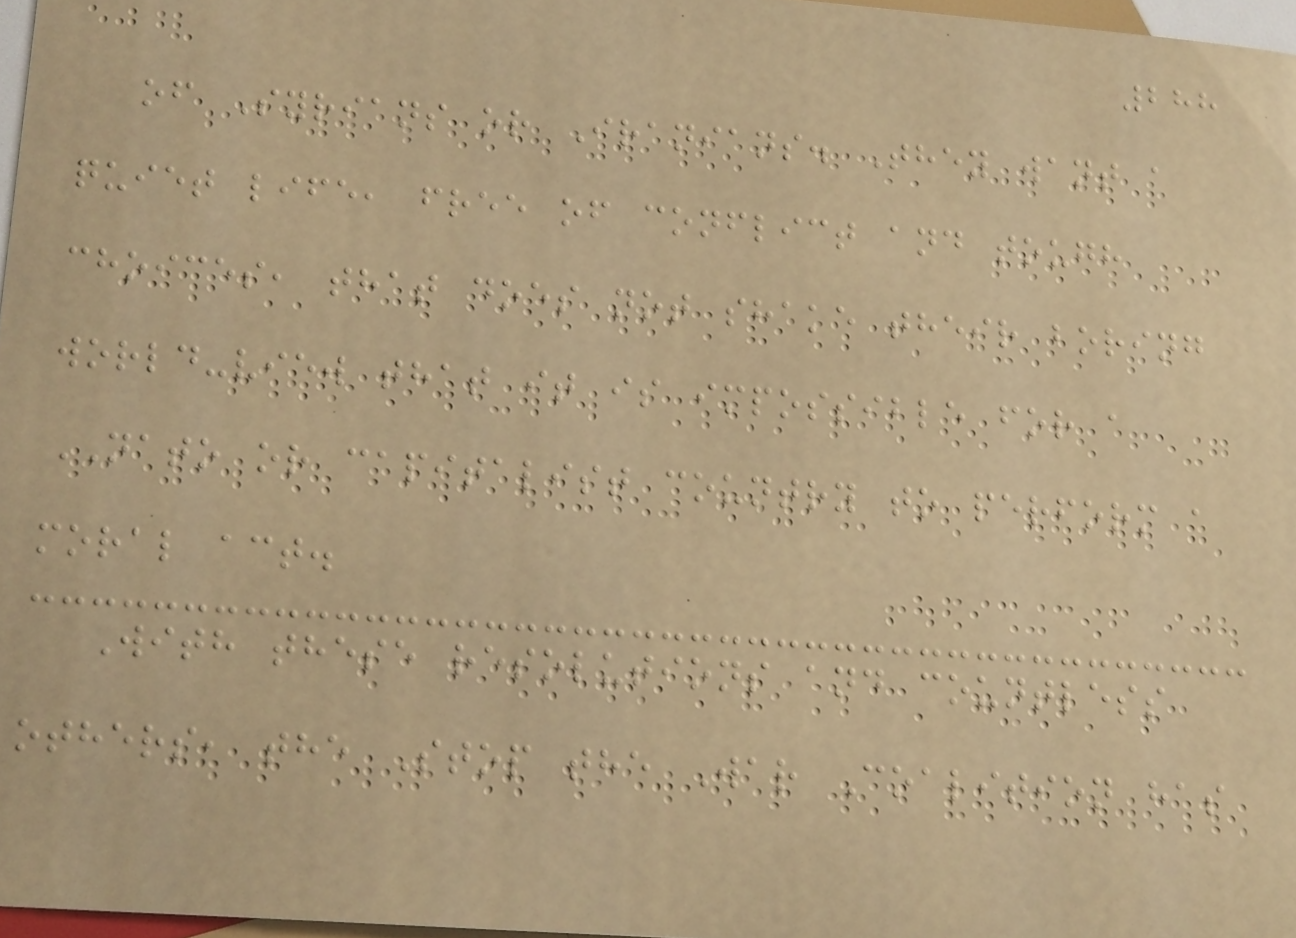288
of Syrians or Iranians. They want a
quiet life, free of conflict and tough
choices, that does not shake their boring
world-view that it is impossible for a
NATO or capitalist country to perform a
moral act.
With these resolutions and countless
others, the Stop the War Coalition has
